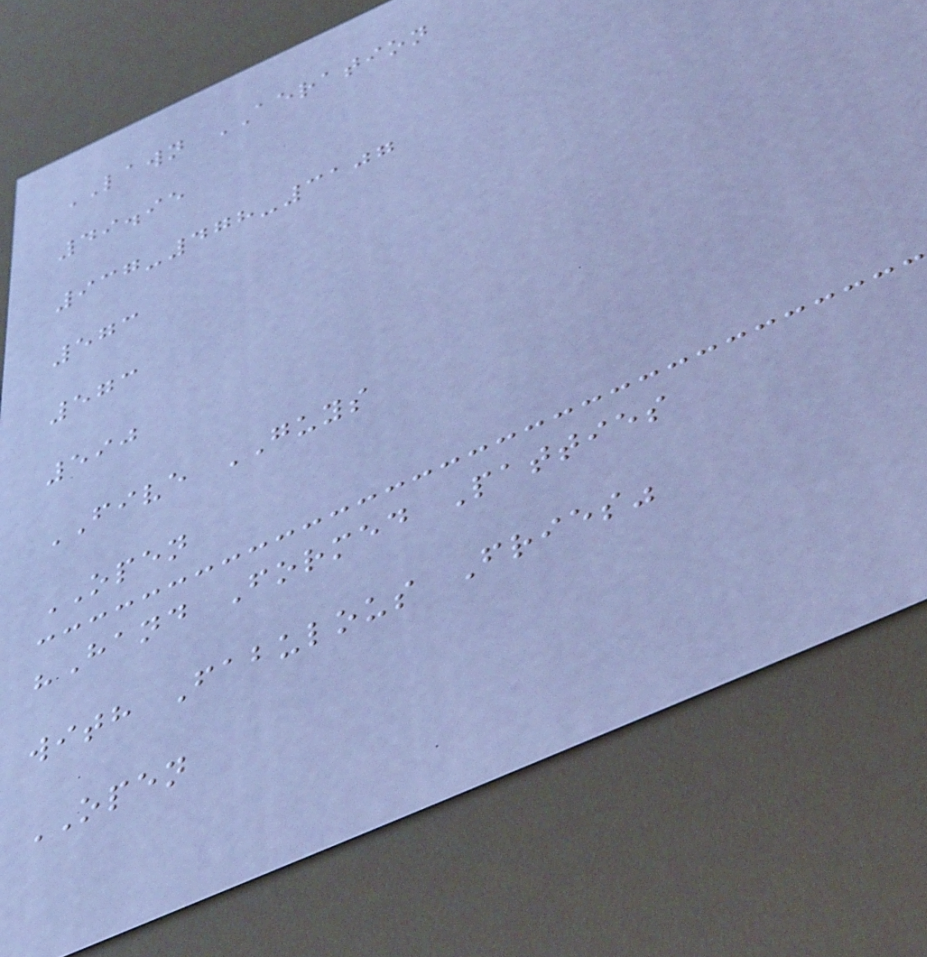LAWN AERATION
49.95
937-478-3107
573
573
590
FIVE GUYS
OPEN
"Hand Formed Patties
with Fabulous Fries"
OPEN
